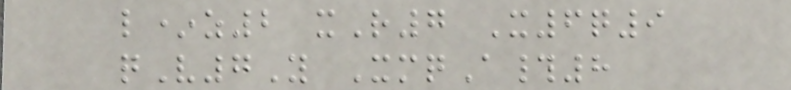l*z2 xR7 X6q9
qV7Y XmqA#8
